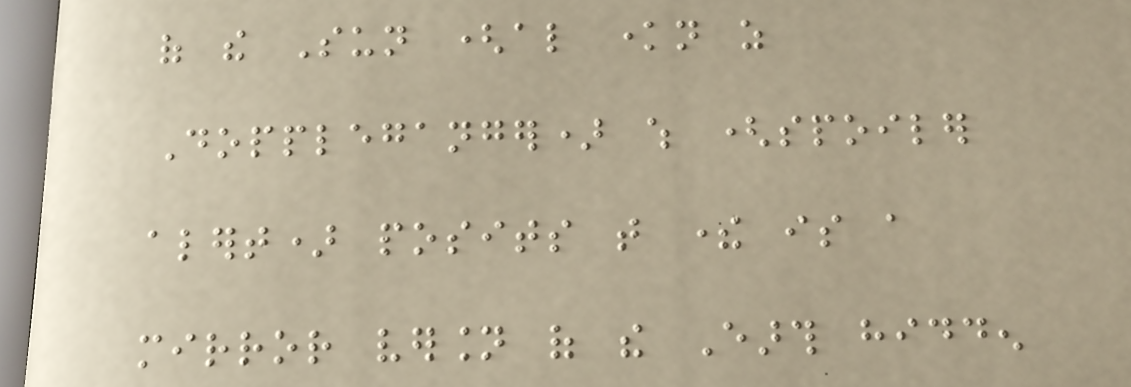of the Sun (also known as
Doppleganger) which (spoiler
alert) posits that there is a
mirror version of the Earth hidden
